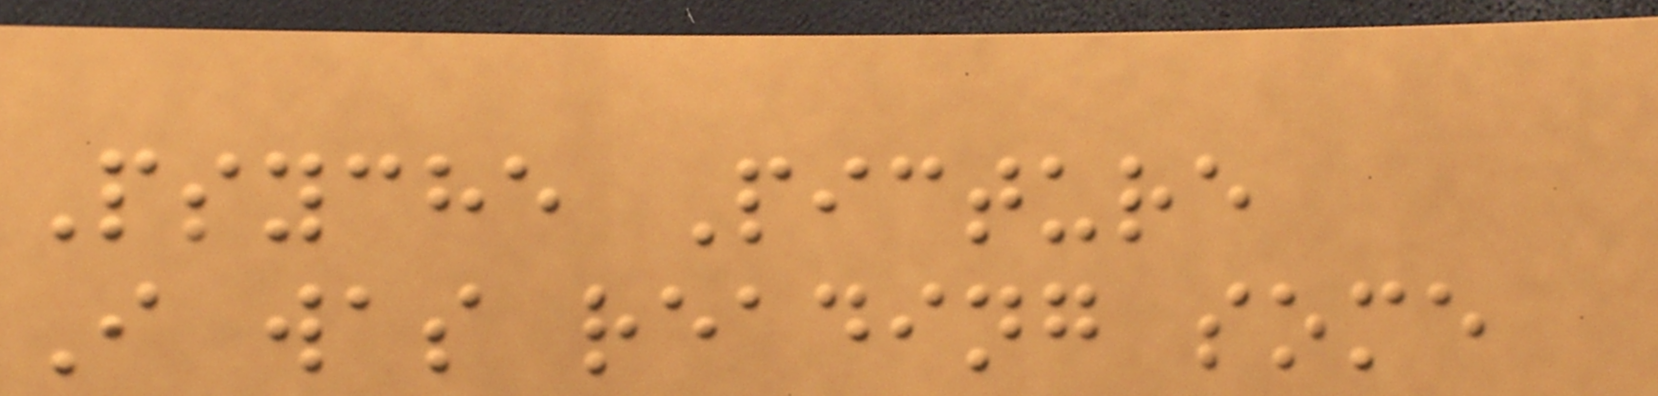Psyche Picture
I was reading some
